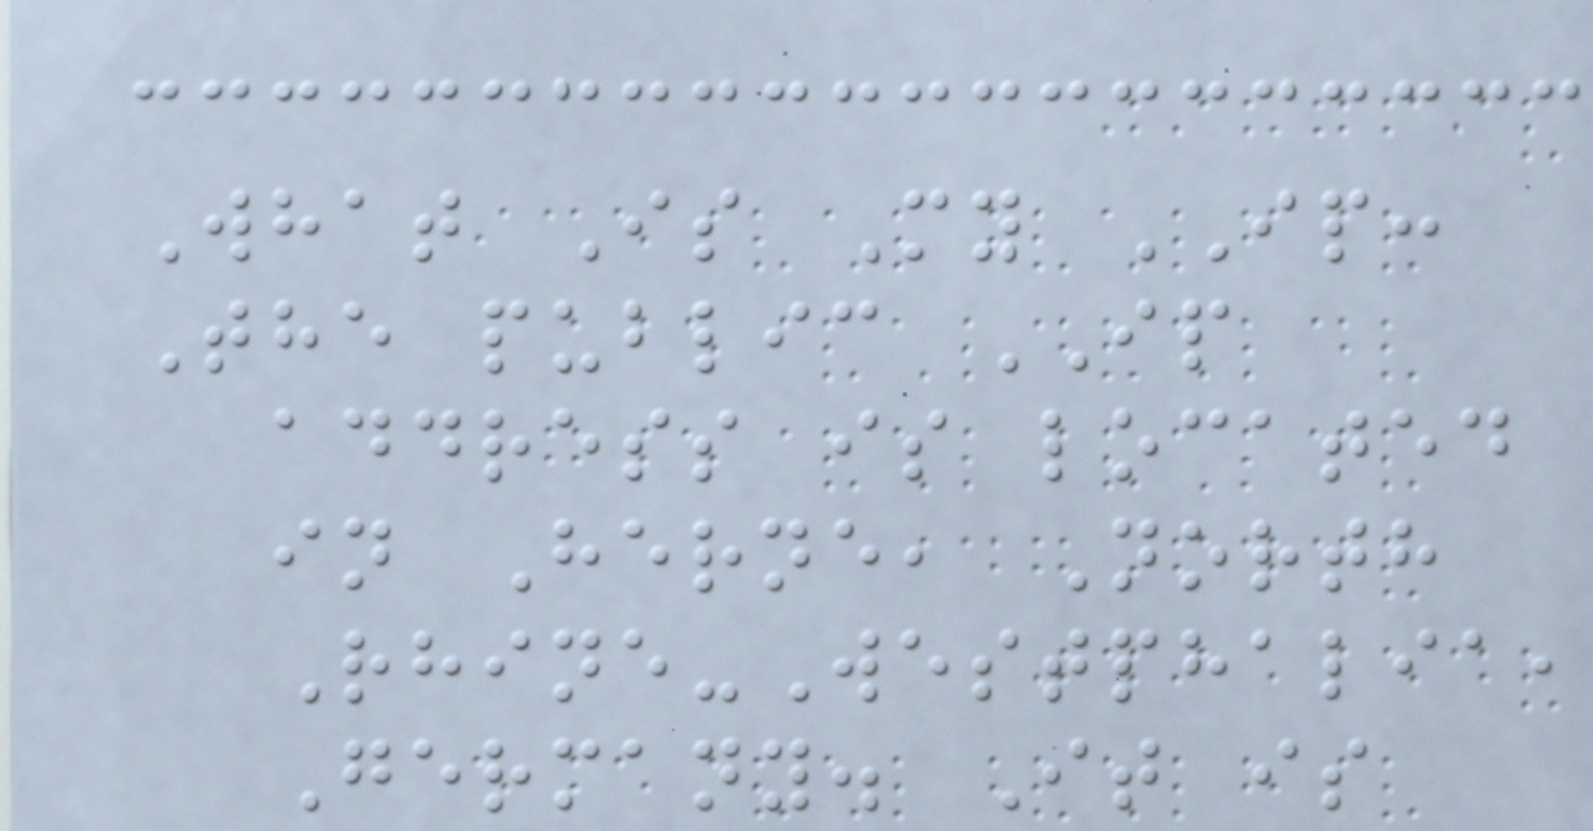What Is My IP:
The public IP
address is located
in Herne, North
Rhine-Westphalia,
Germany. It is
